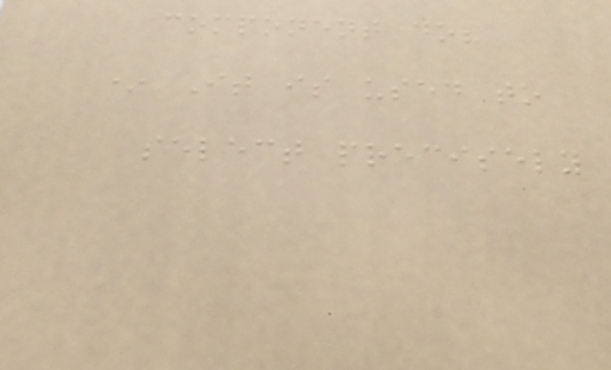component do?
* It is used to
select precisely
